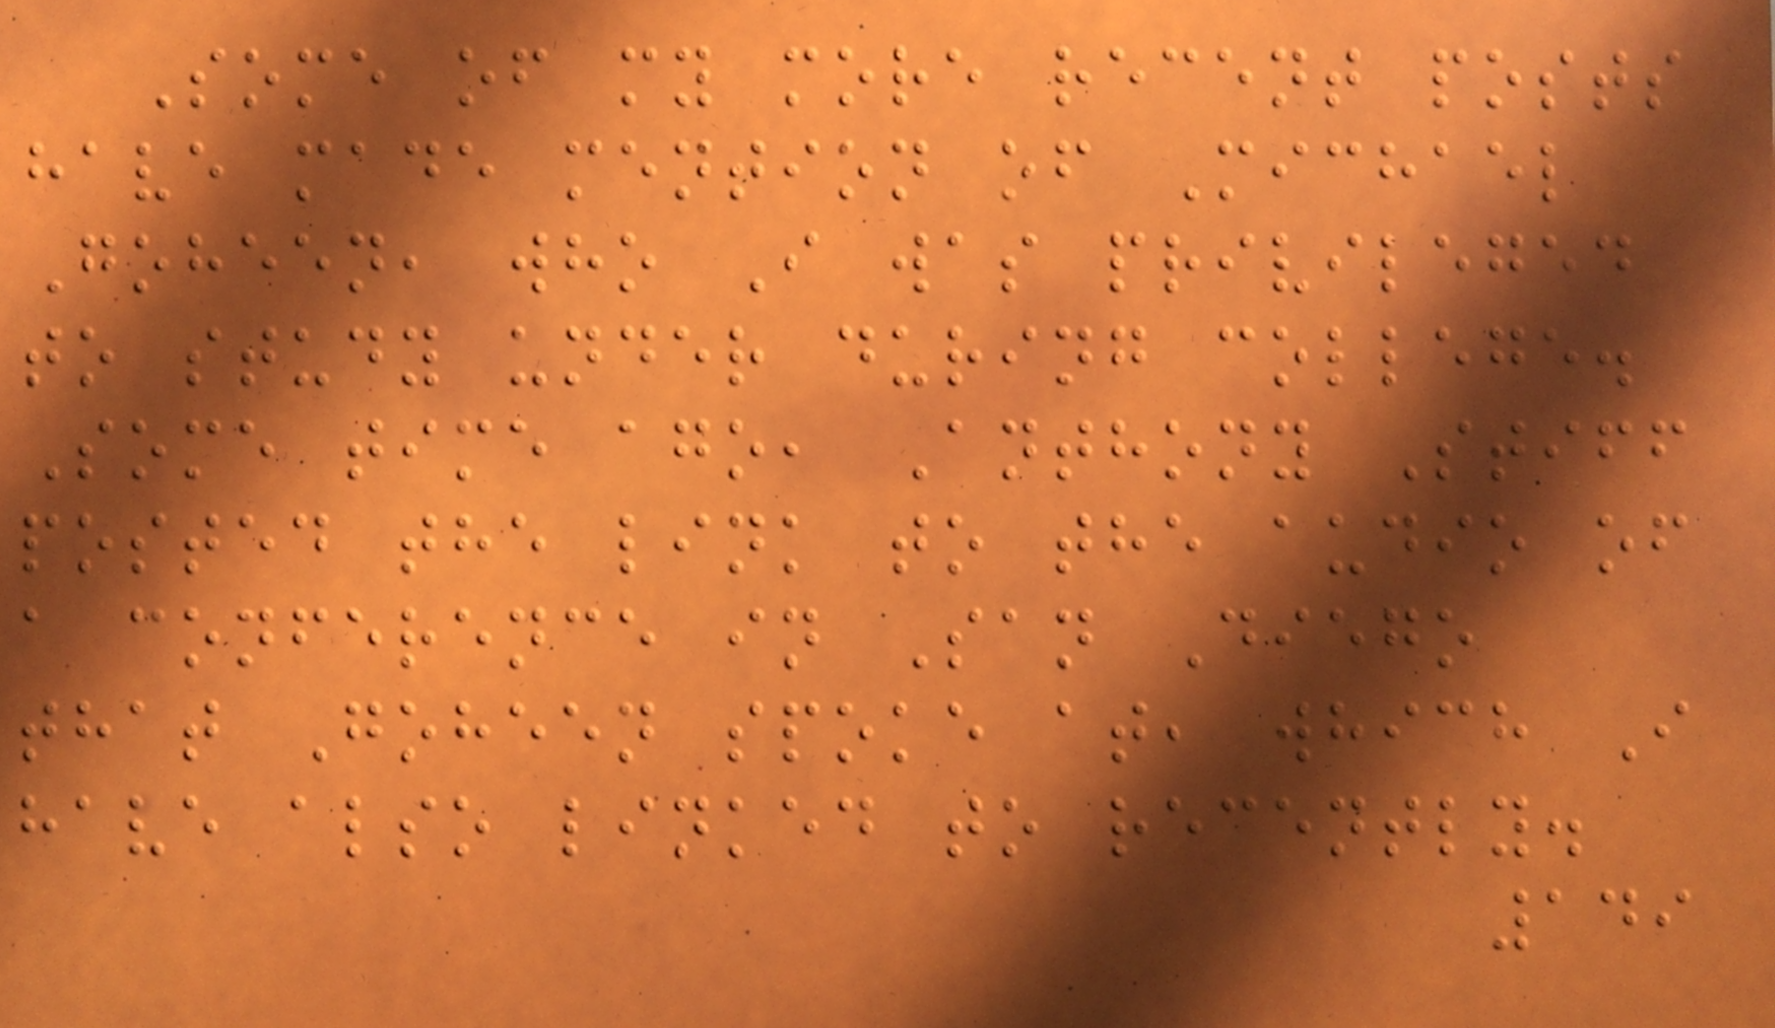Some of my more recent posts
have made mention of Michael
Goheen, who I was privileged
to study under during college.
Some time ago, Anthony Stiff
posted the link to the audio of
a conference in San Diego
that Goheen spoke at, which I
have also linked to recently.
149
